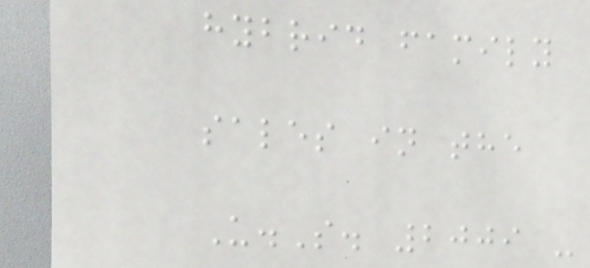hybrid family
sales in the
U.S. 2009 -
